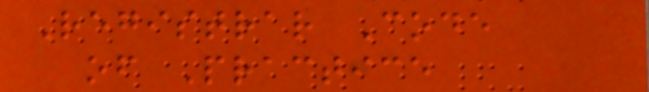Registrar Code
of Practice
